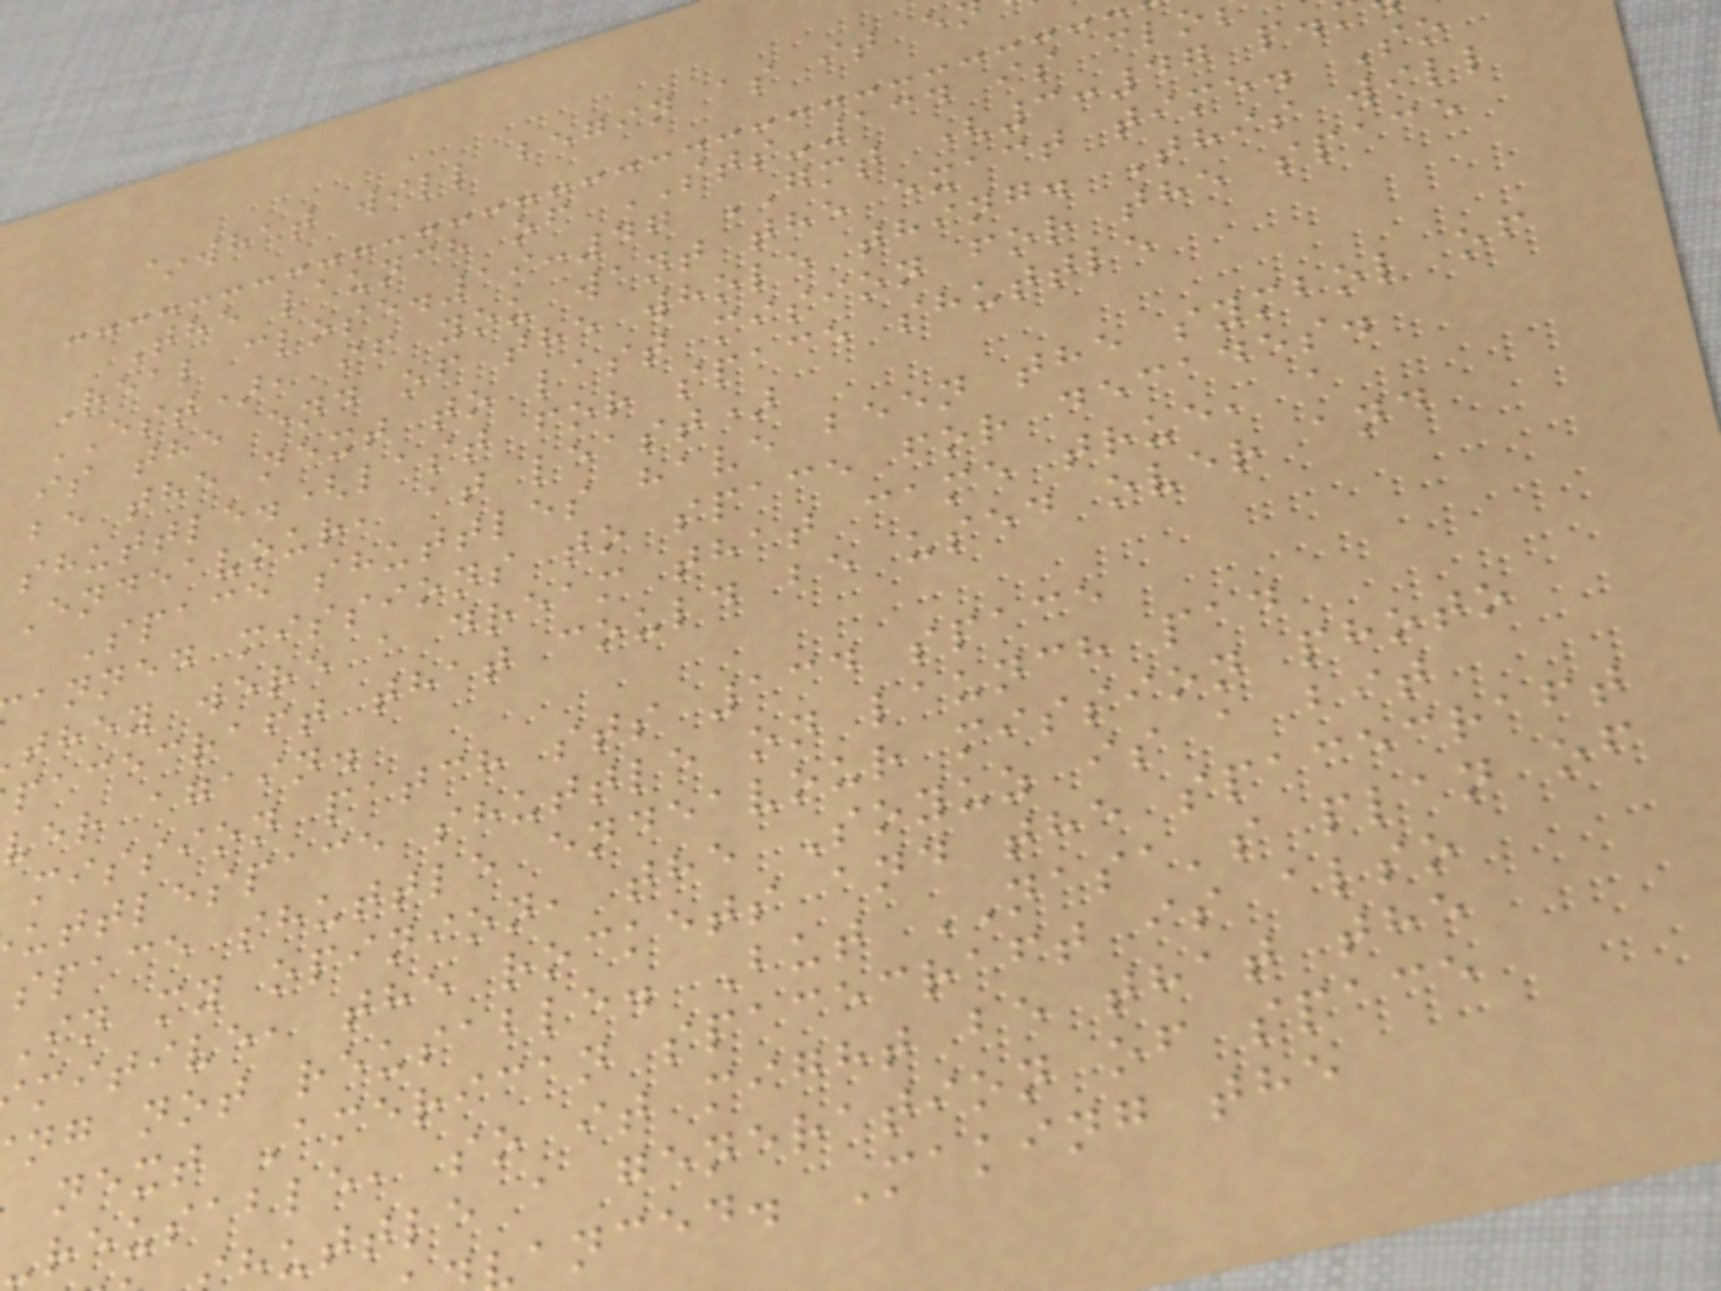~what will begin as it e
The launch of STS-134 is clo
Real close.19:47 GMT (3:47 p.
EST), if you want the exact time. So
is the end of the whole thing. This will
be the next to last mision for the space
shuttle.(last for space shuttle
Endeavour, at least)
Space shuttles have been the symbol of
anned missions to space for decades.
they were a dream that came true, a
pacecraft that could be used over and
ver again.
mission patch sts 134 space
uttlespace shuttle on launch pad
space shuttle endeavour mission photo
In my opinion, the Soyuz is a bit
mitive, the rockets and the spacecraft
ng not reusable. But NASA's plan of
next American spacecraft is also
-reusable, so it might be that the
huttle a generation of space
anced. Making the
